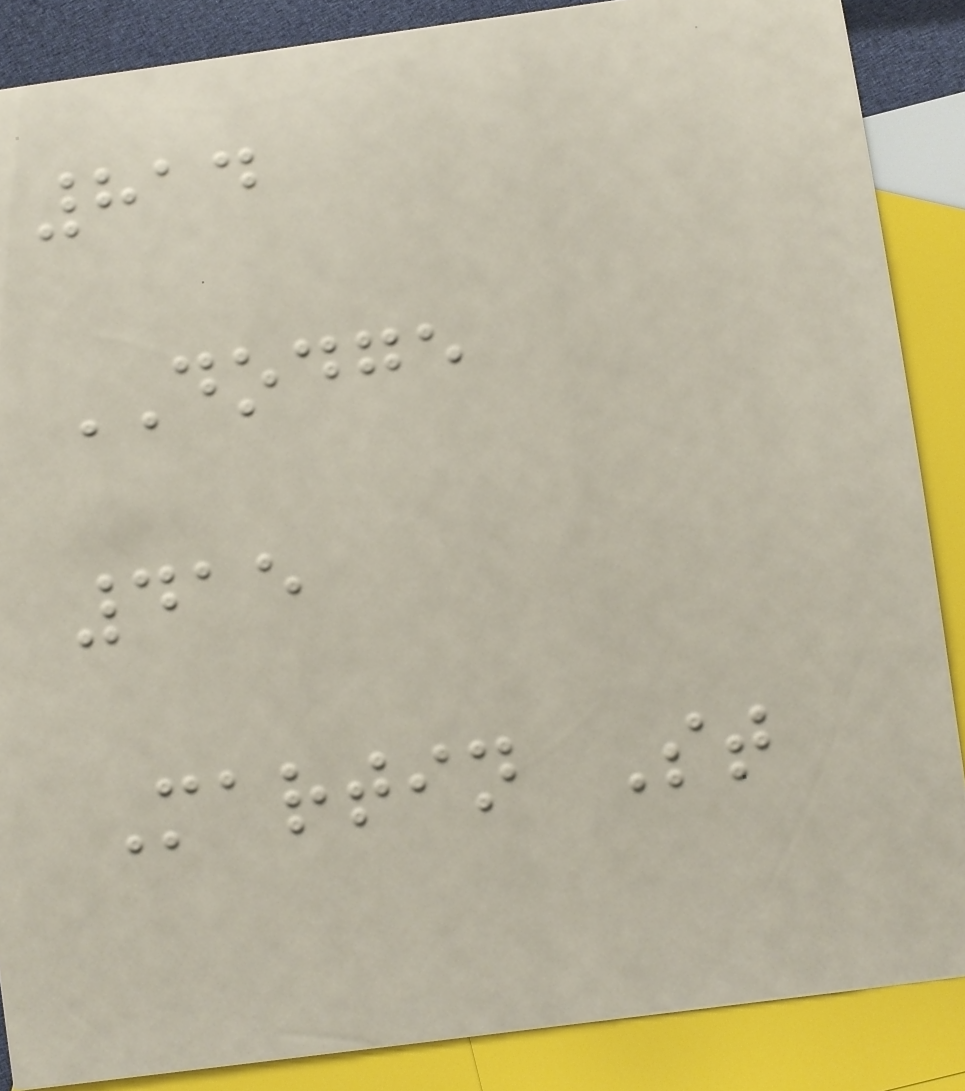814
DODGE
415
Martin St
